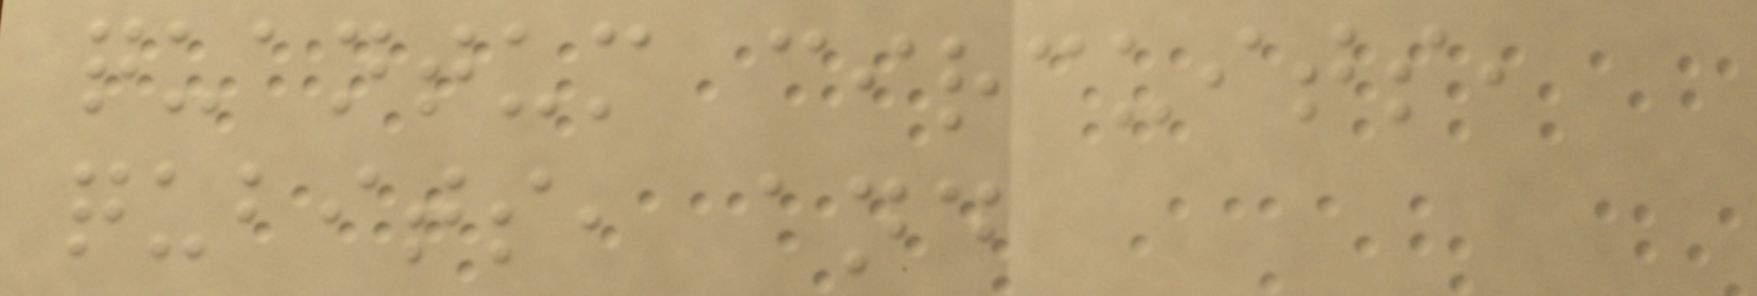quantum circuits,
qubits, and
